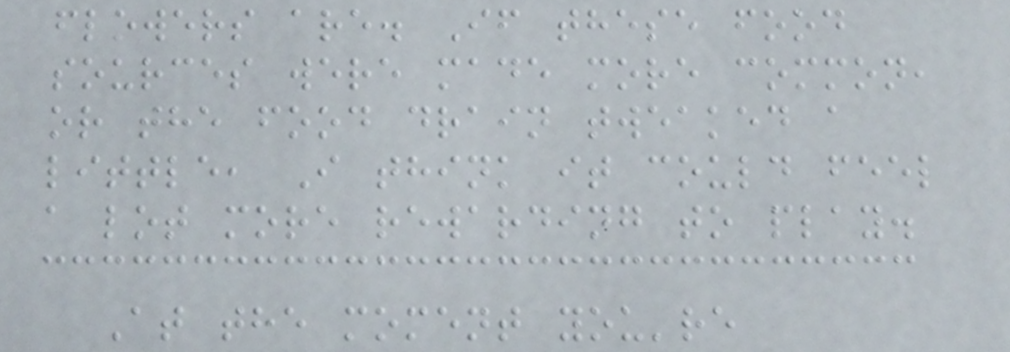flowers are. If these food
sources were made more common,
or the food drain tweaked a
little, I think it could feel
a lot more rewarding to play.
At the moment you're
